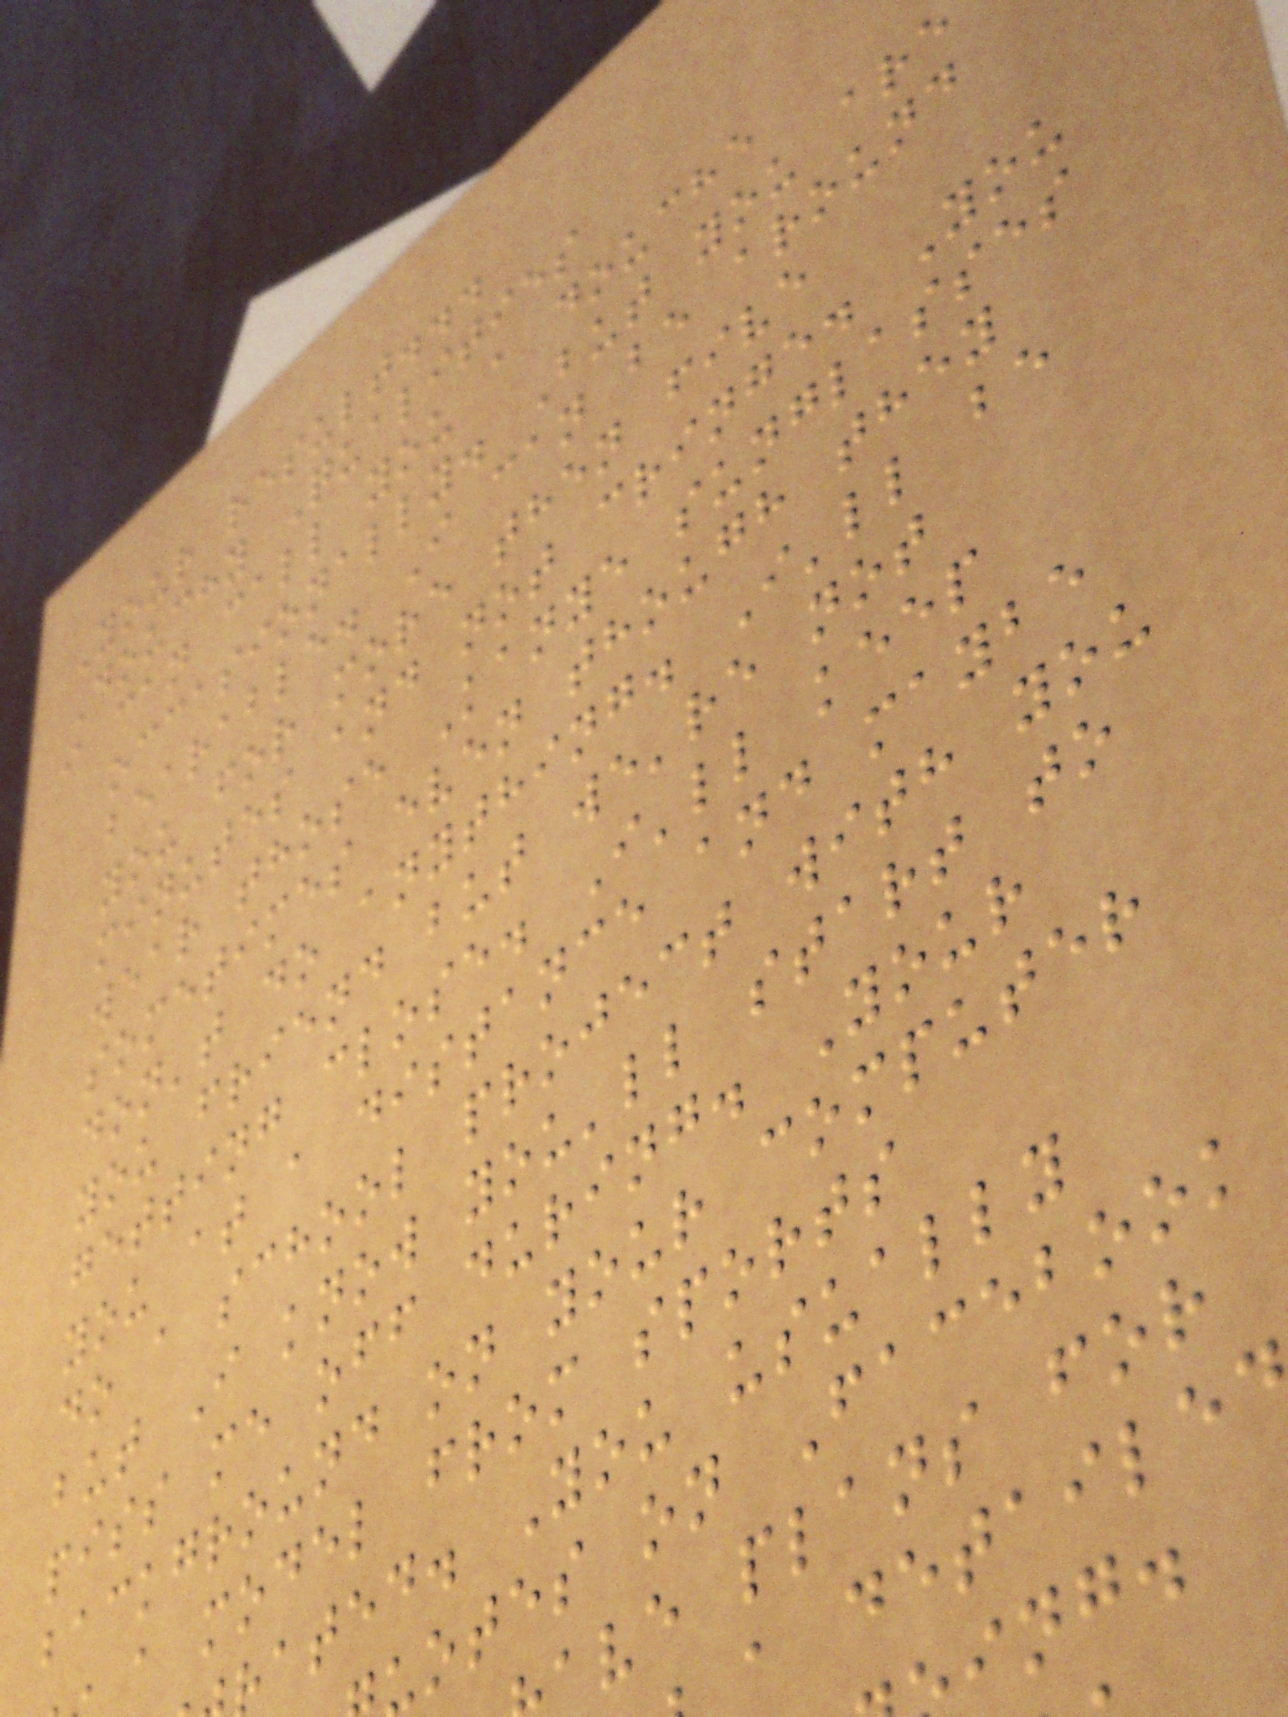Your result...
Douchy Qualities
i can call you a douche
occasionally. But you are
bearable. I can be around
you for more then five
minutes and not cringe. You
wear those Kanye sunglasses
sometimes even though they
don't do anything. I'll be
you friend but we're not
getting close. I'll keep
you at a distance and maybe
do a school project with you
but I know you'll start to
piss me off during. Your
background on your computer
a model from sports
ated. You usually
otes on Facebook
ave plans for
a detaile
